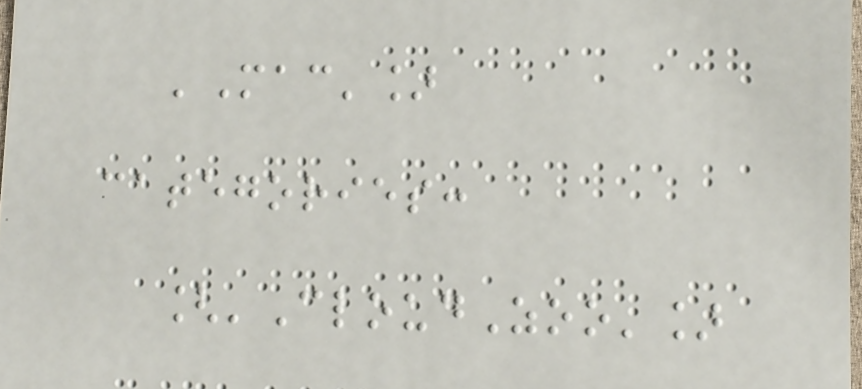'Mac']
categories:
['CloudZoo']
